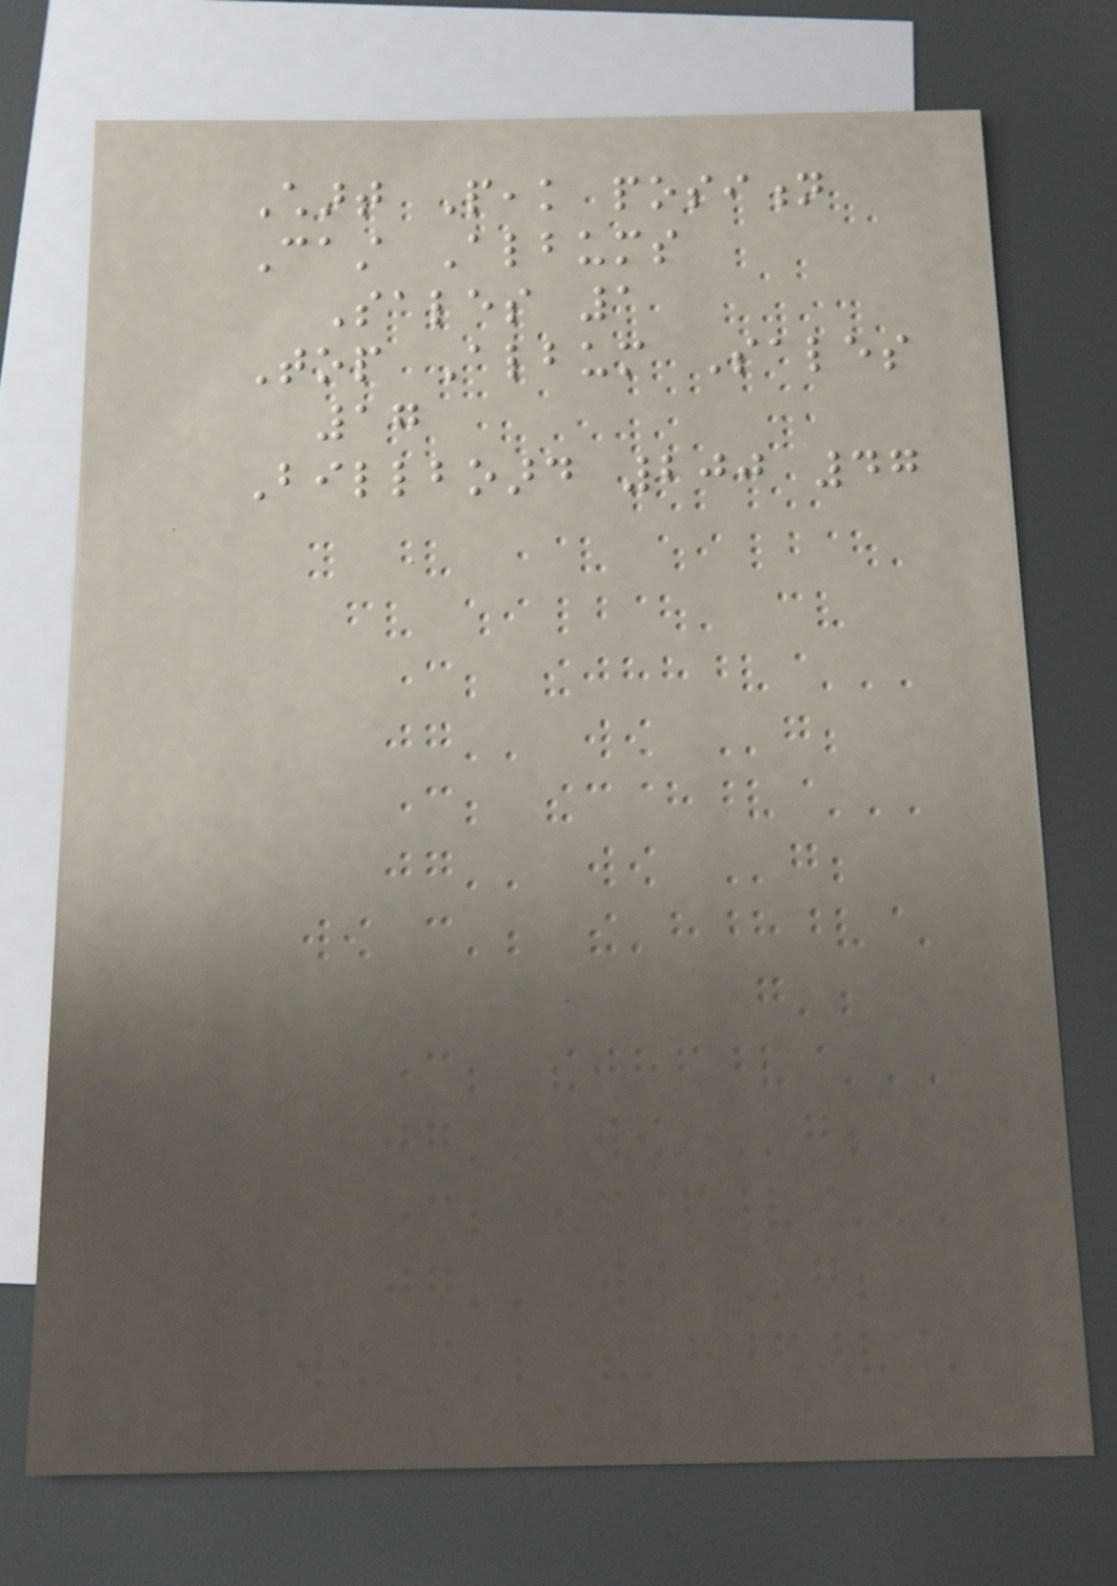Chart Peak position
Cast Albums
Sales 1
Top Album Sales
17
Billboard 200 47
